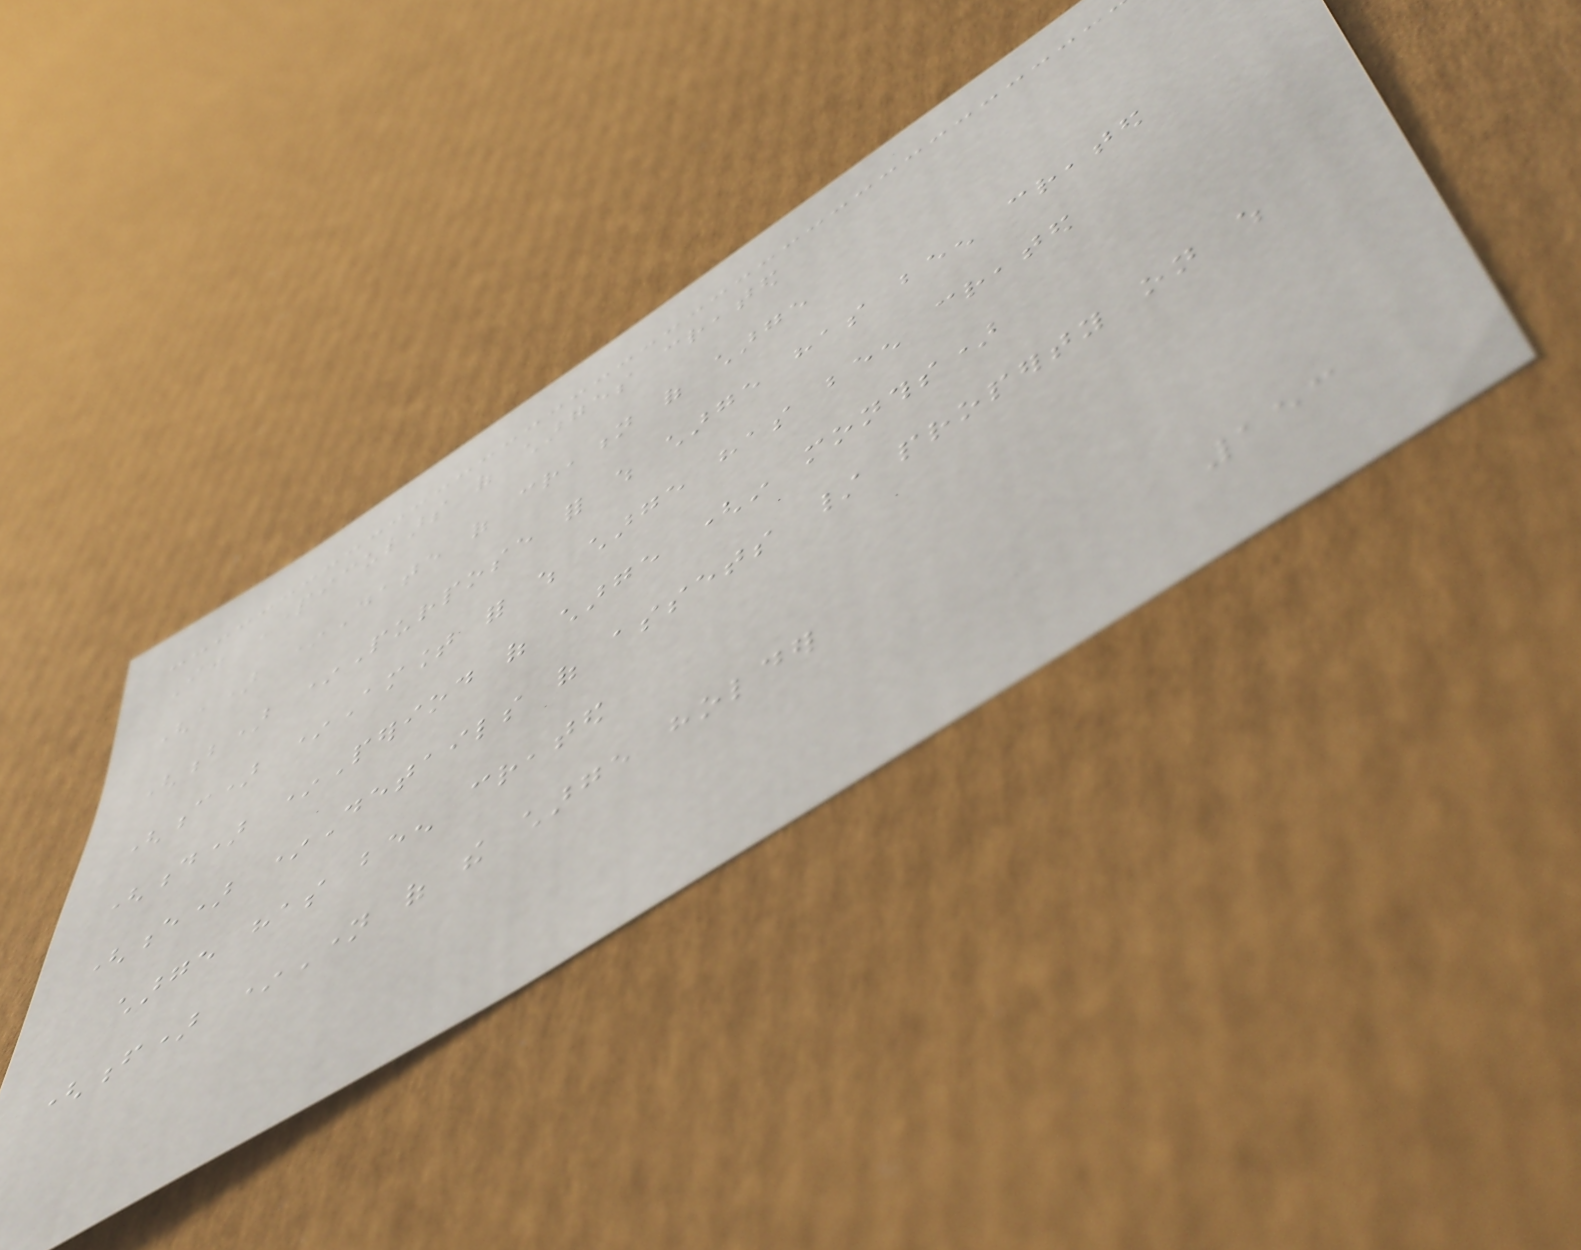I. Particulars of charges created
(a) *Date of creation of charge
(b) *Purpose for which charge has been created
(c) *Amount for which charge has been created
(d) *Period of charge (in months)
(e) *Details of assets / property on which
charge has been created
(f) *Name of the charge holder
153
